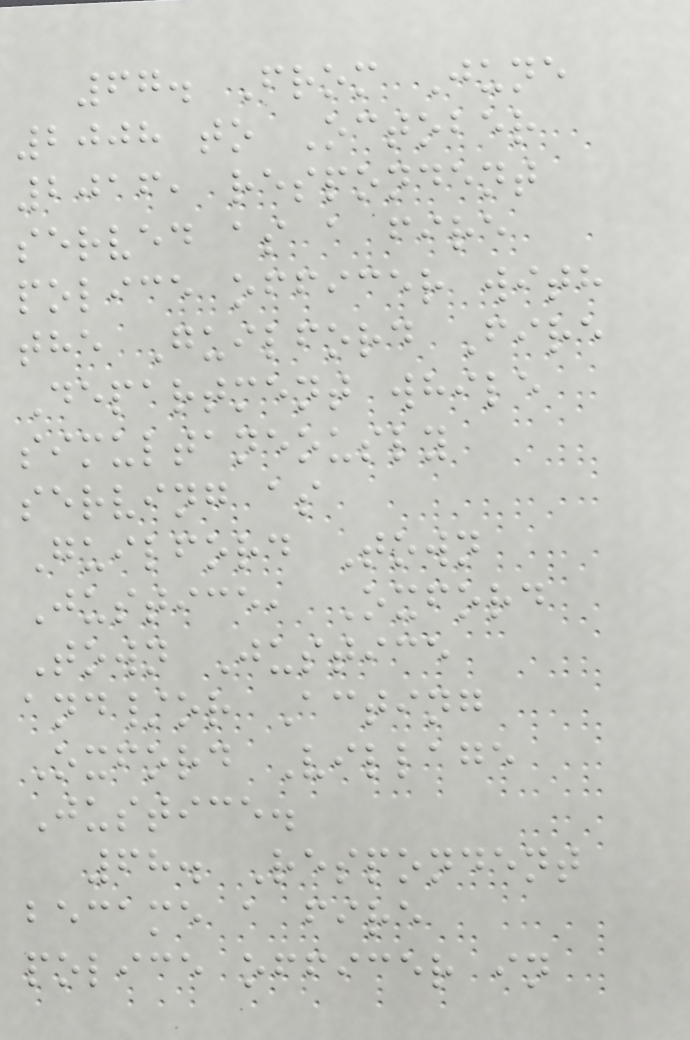67. From June
2008 to October
2016, respondent
served as a fire
police officer with
the Guilford Fire
Department while
simultaneously
serving as
Guilford Town
Justice, Oxford
Town Justice
and/or Acting
Oxford Village
Justice.
68. Respondent
became a fire
police officer in
